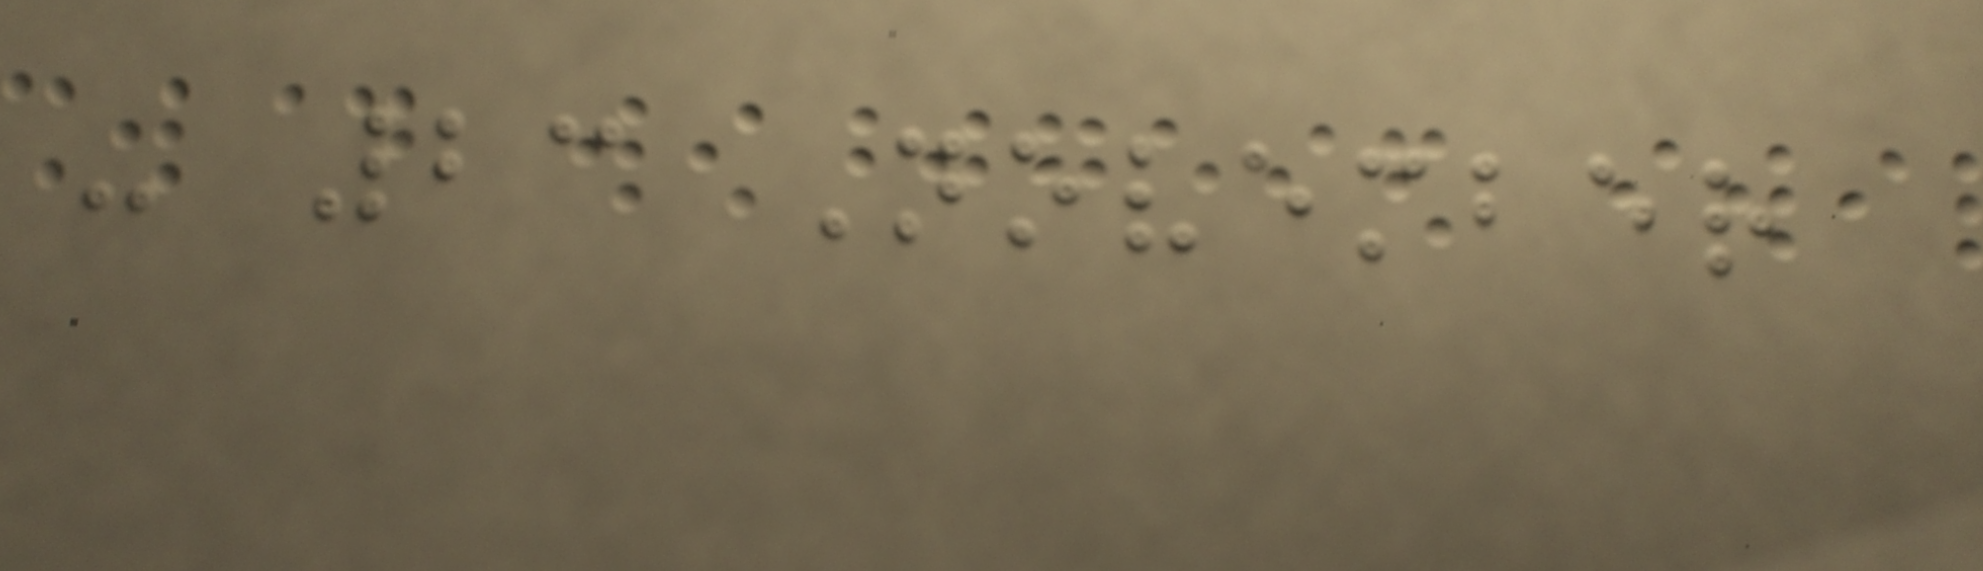- 23 November
